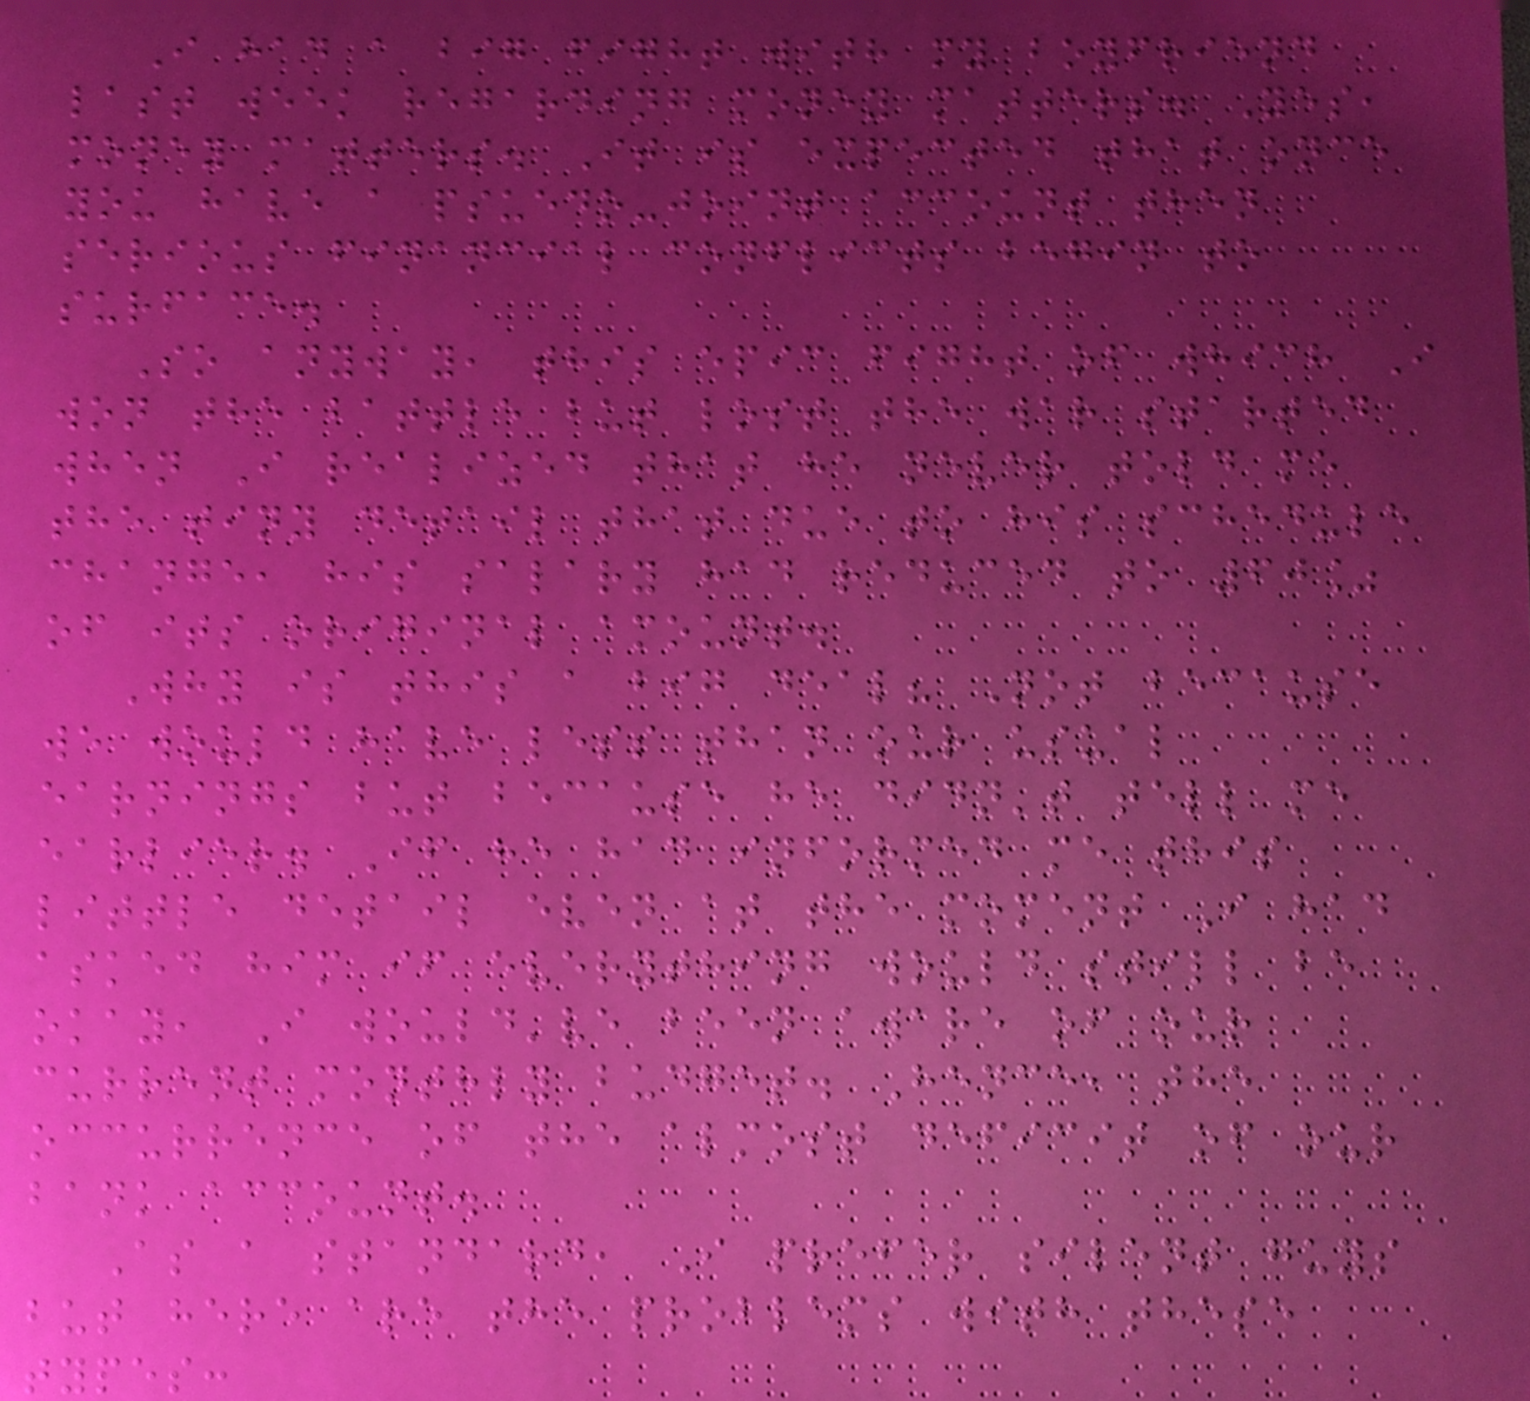I had a big fight with my boyfriend
last week regarding money matters. Yes,
money matters. It is expected that once
you have a psuedo-joint account then
serious financial conflicts begin to
surface.
So anyway, this epic fight of which I
won the battle but lost the war started
when I realized that he never told me
the tiny detail that due to his schedule
change, his salary had reduced to 60%
of its original amount.
Why is this a big deal? Not because
we would have less than our usual
earnings but because he didn't tell me
earlier. If he had informed me this
little detail even at the moment I had
asked him if everything would still be
okay, I would've been aware of our
current monthly budget. Hence, the
occurrence of the almost deficit of our
bank account.
As a standard, I prefer silent guys
but here are the problems with these
types:
